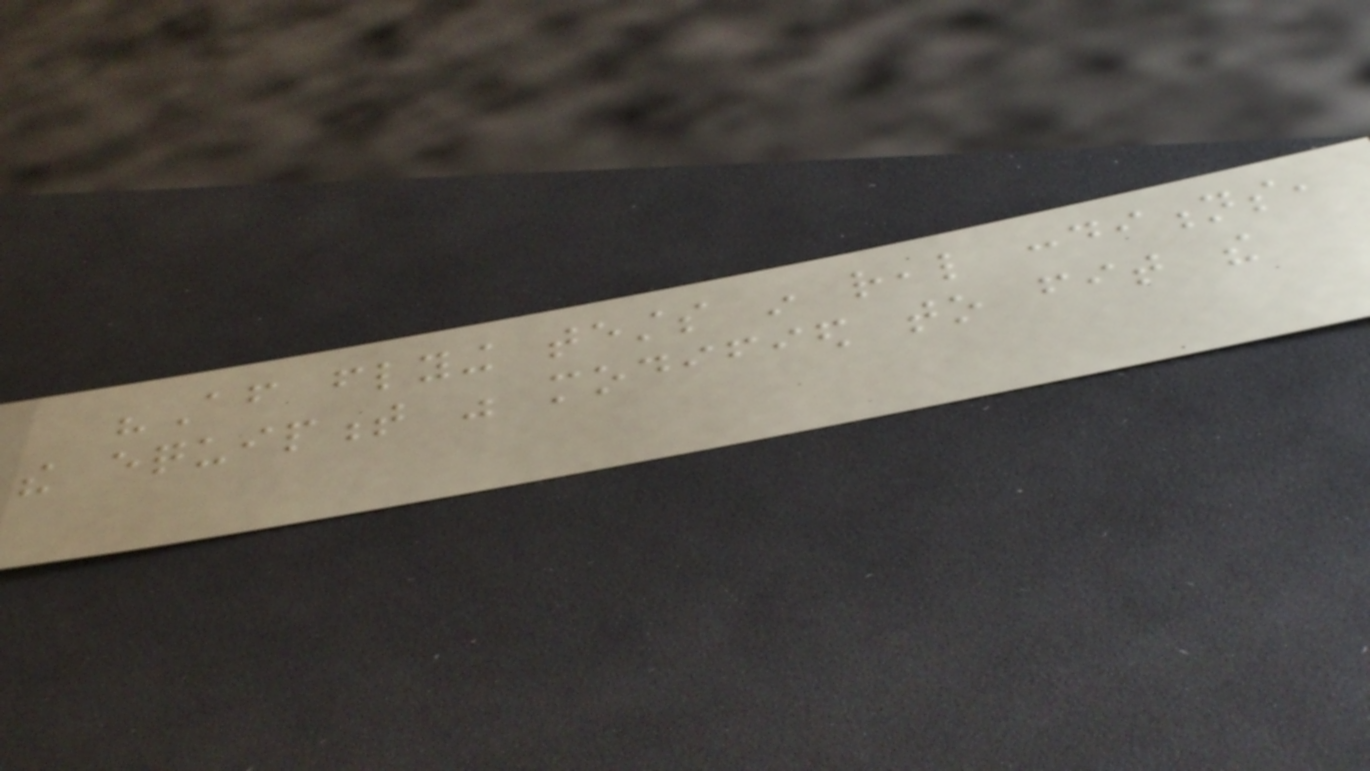"After flying tests in real conditions,
the equipment was modified to fit the
